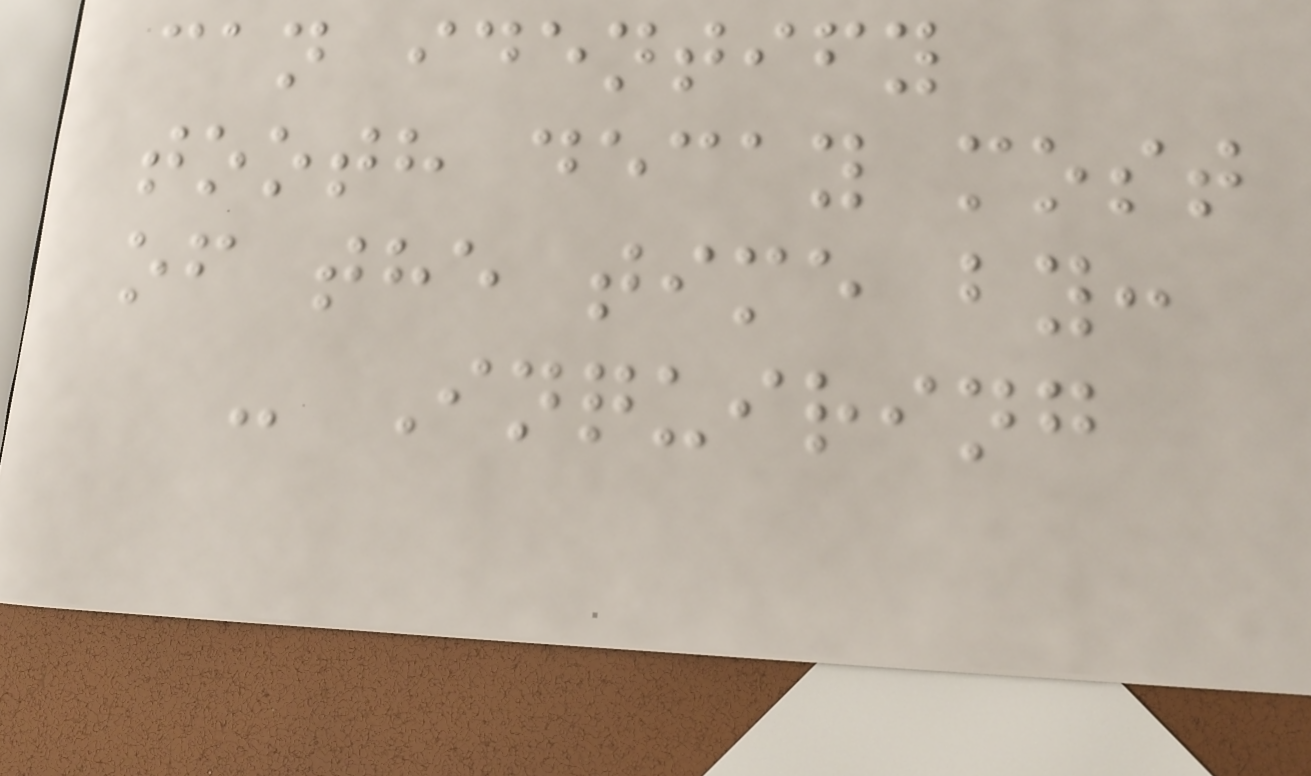can identify
tooth decay most
of the time by:
- Inquiring
